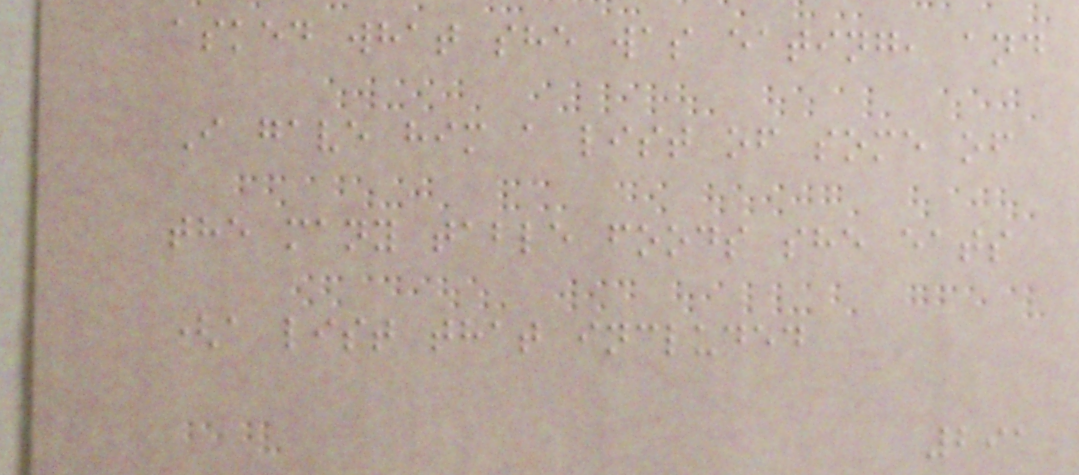asked what she was eating, and
I gave him a list of some of
the many table foods she eats
(a list that included
291
